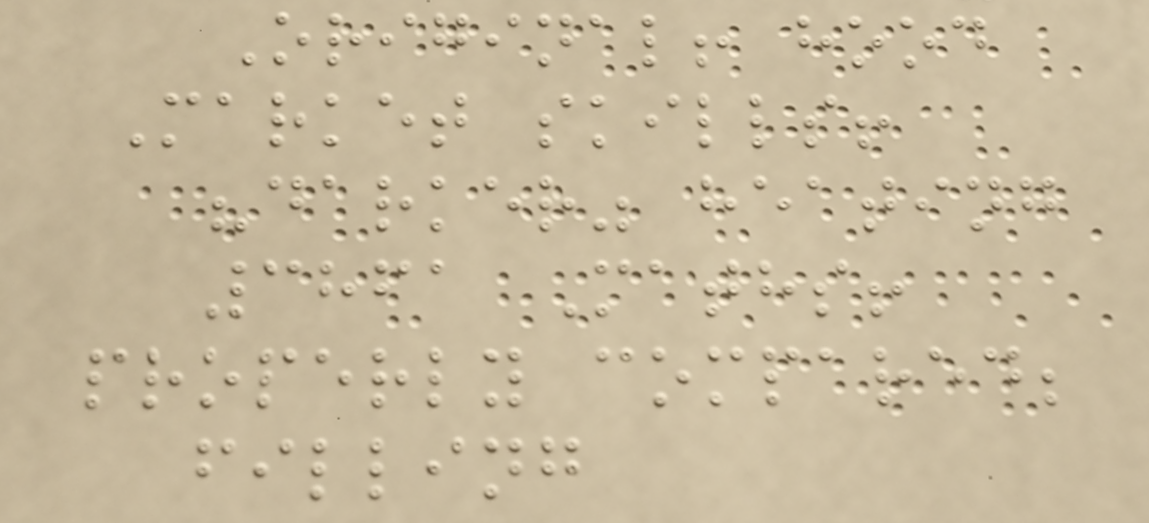Original! hood
Market skills!
"darker" heating
3861 Maths!
properly compared;
filling
